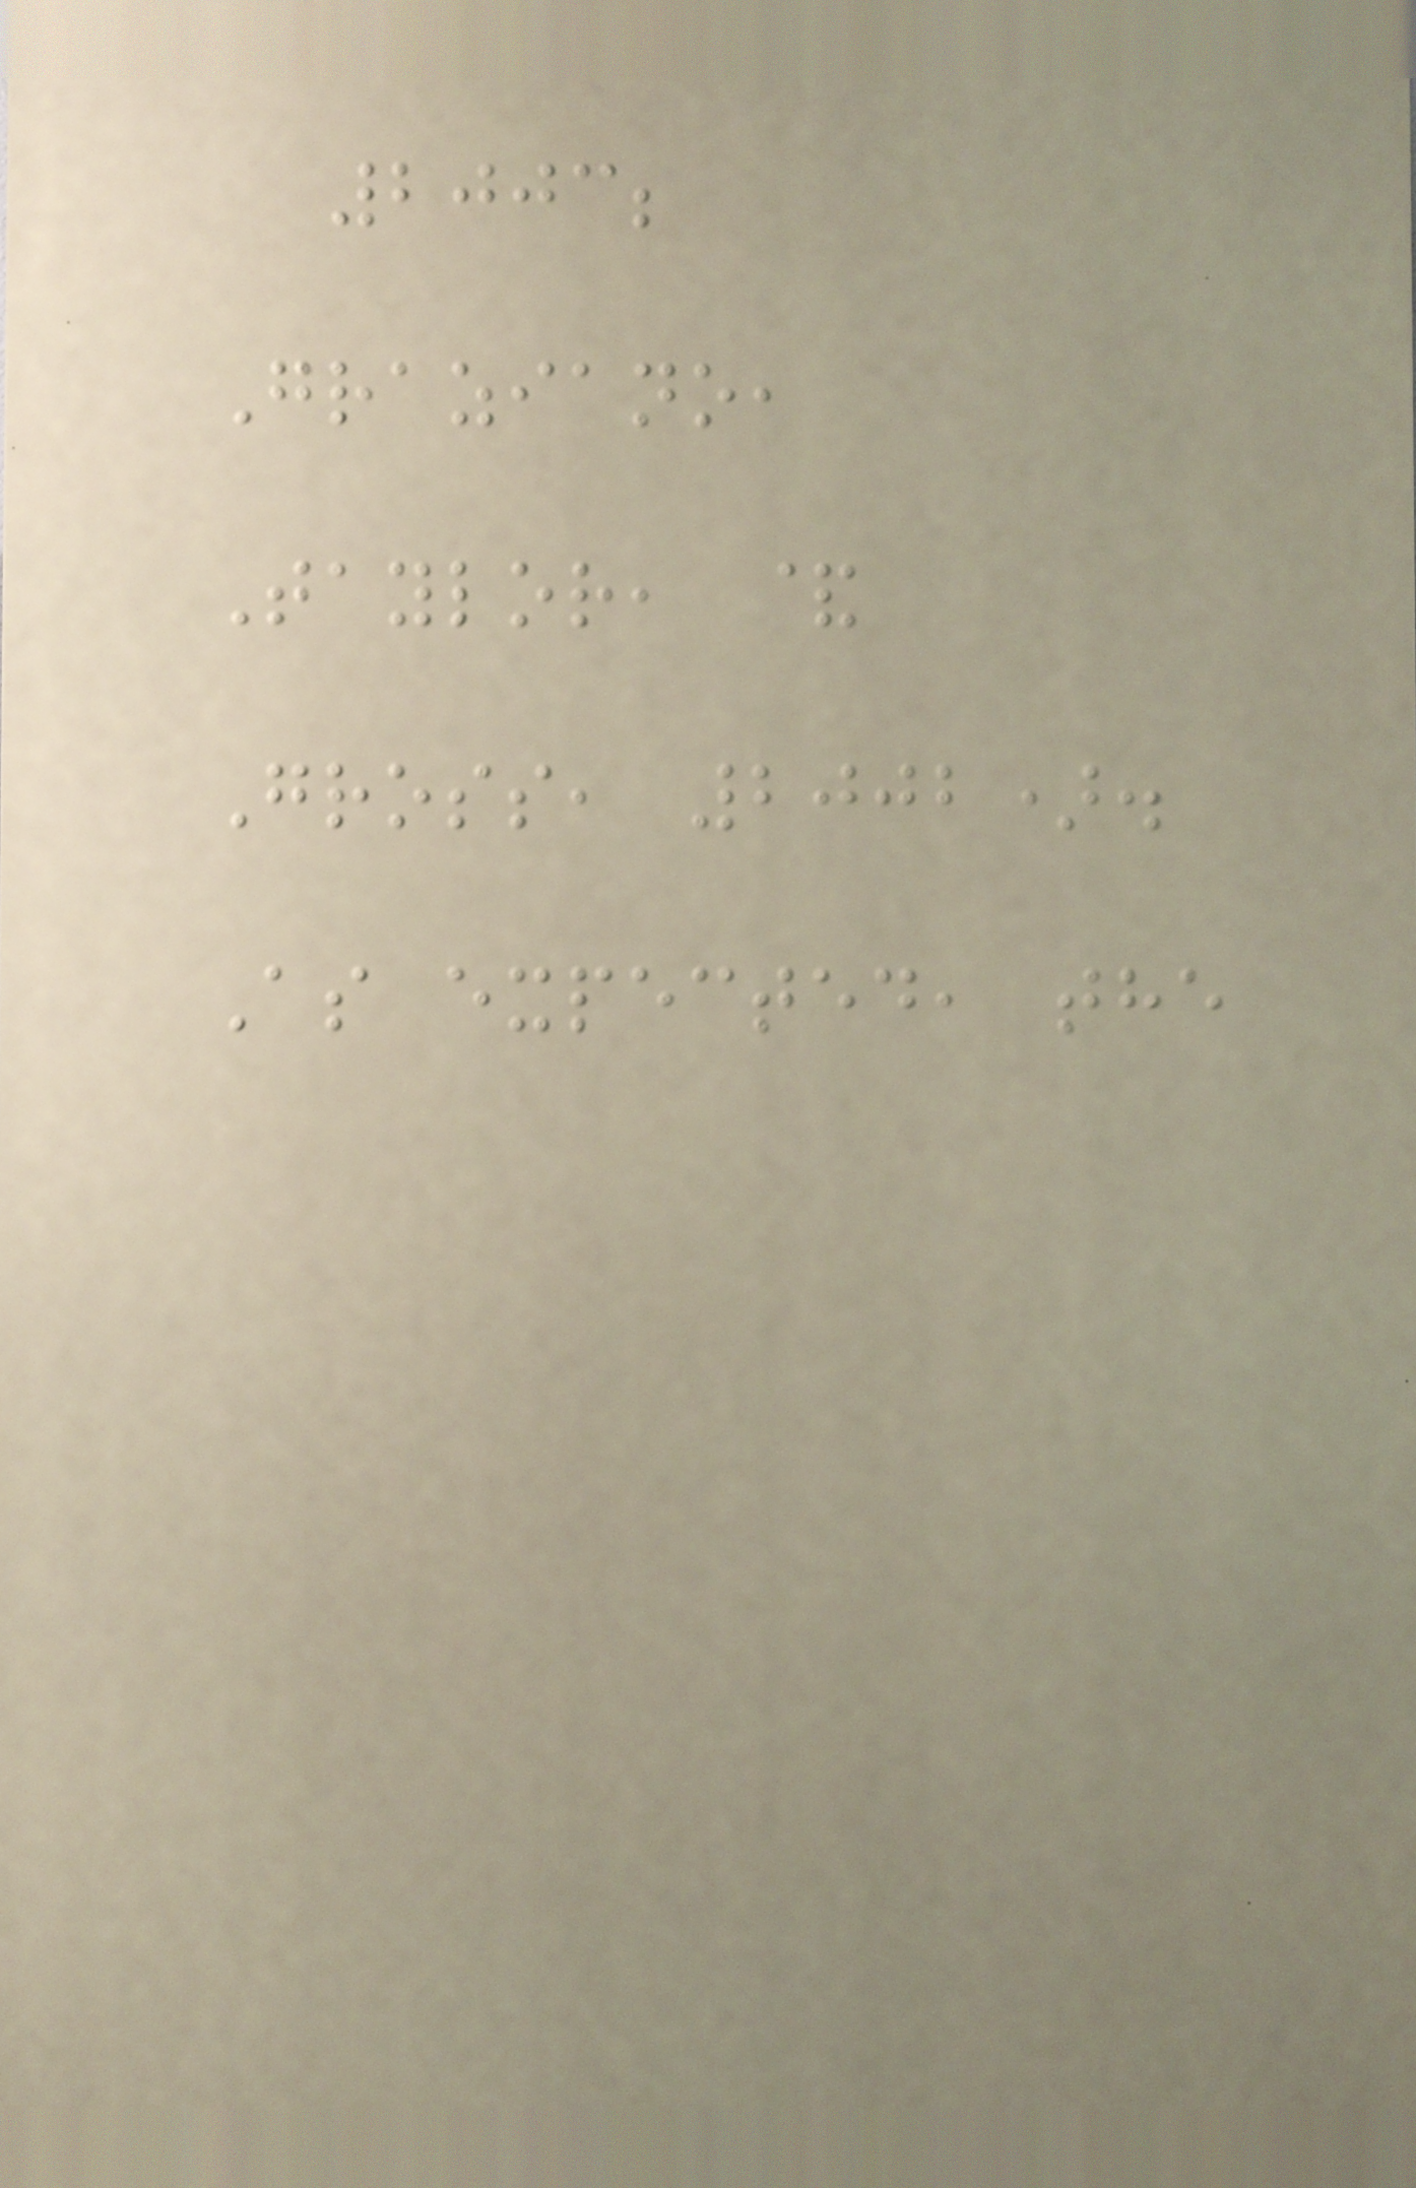2003;
Graziano,
Taylor, &
Gross, 2002).
As expected, the
